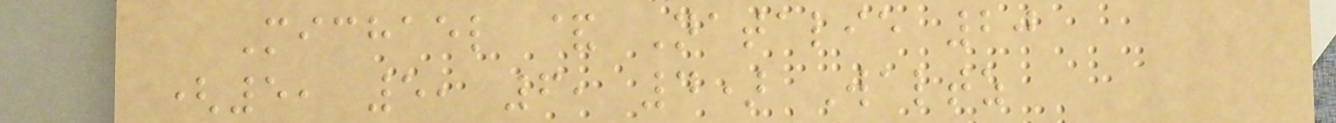Michael & Natalie 20
(5, 5, 6, 4) Waltz
